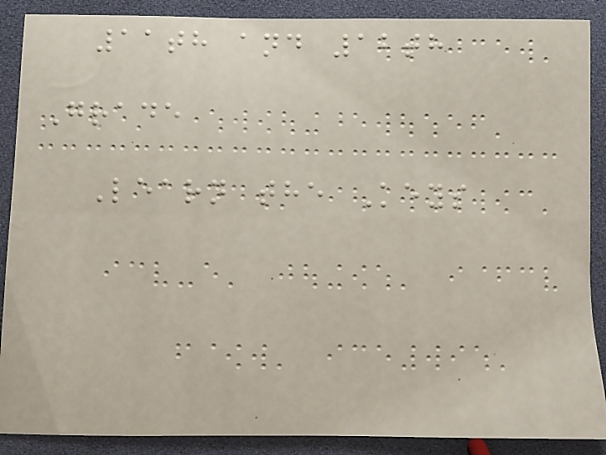11th and 12th
Grade
Learn the Keys
